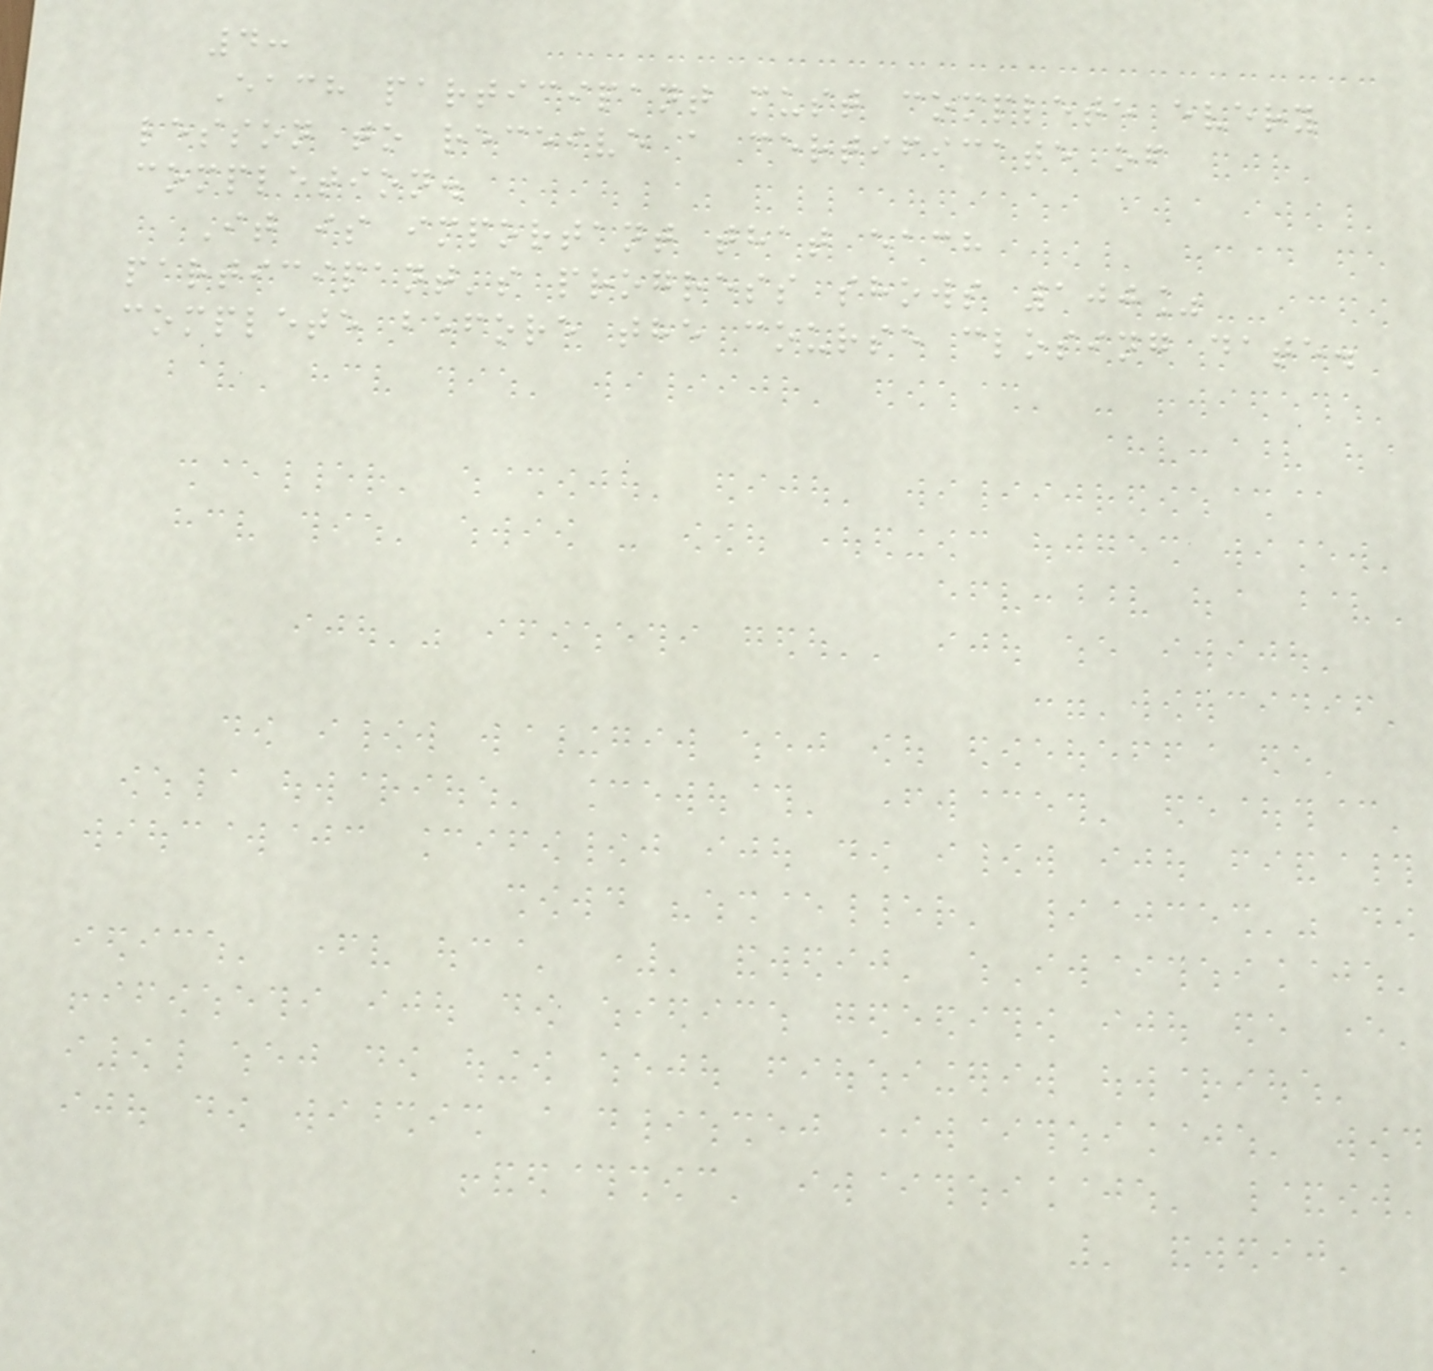4:
Each participant must complete every
lesson to receive a certificate of
completion.
It is important that each
participant's progress shows 100%
complete before the course closing date.
